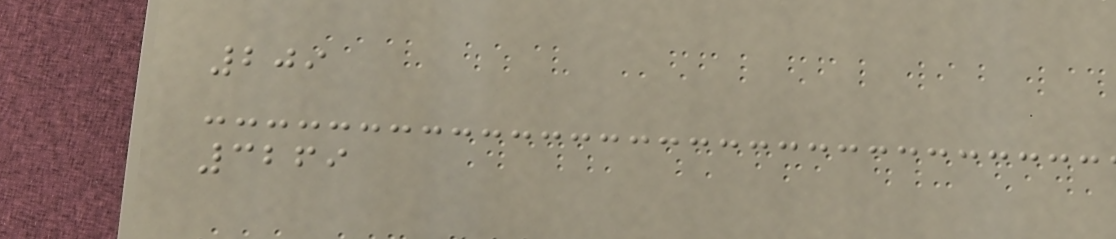209
3269
